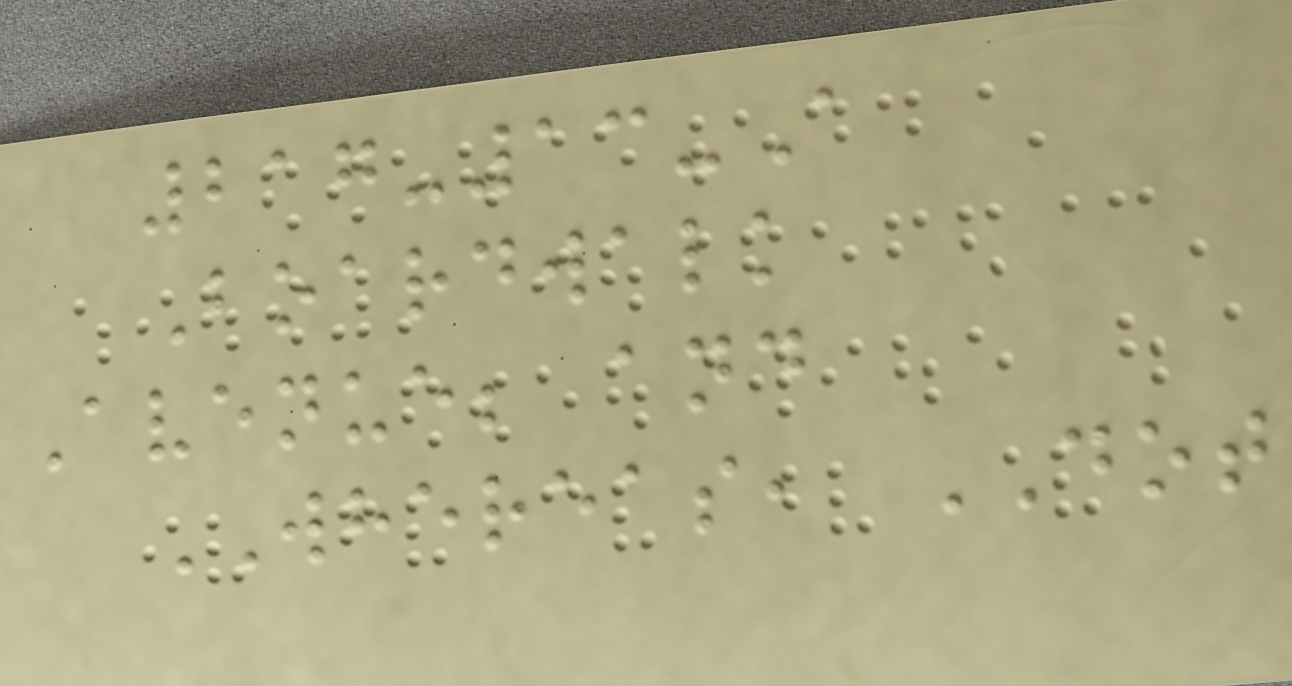217-13-A
Boardwalk
Avenue; and
WHEREAS, DOT
